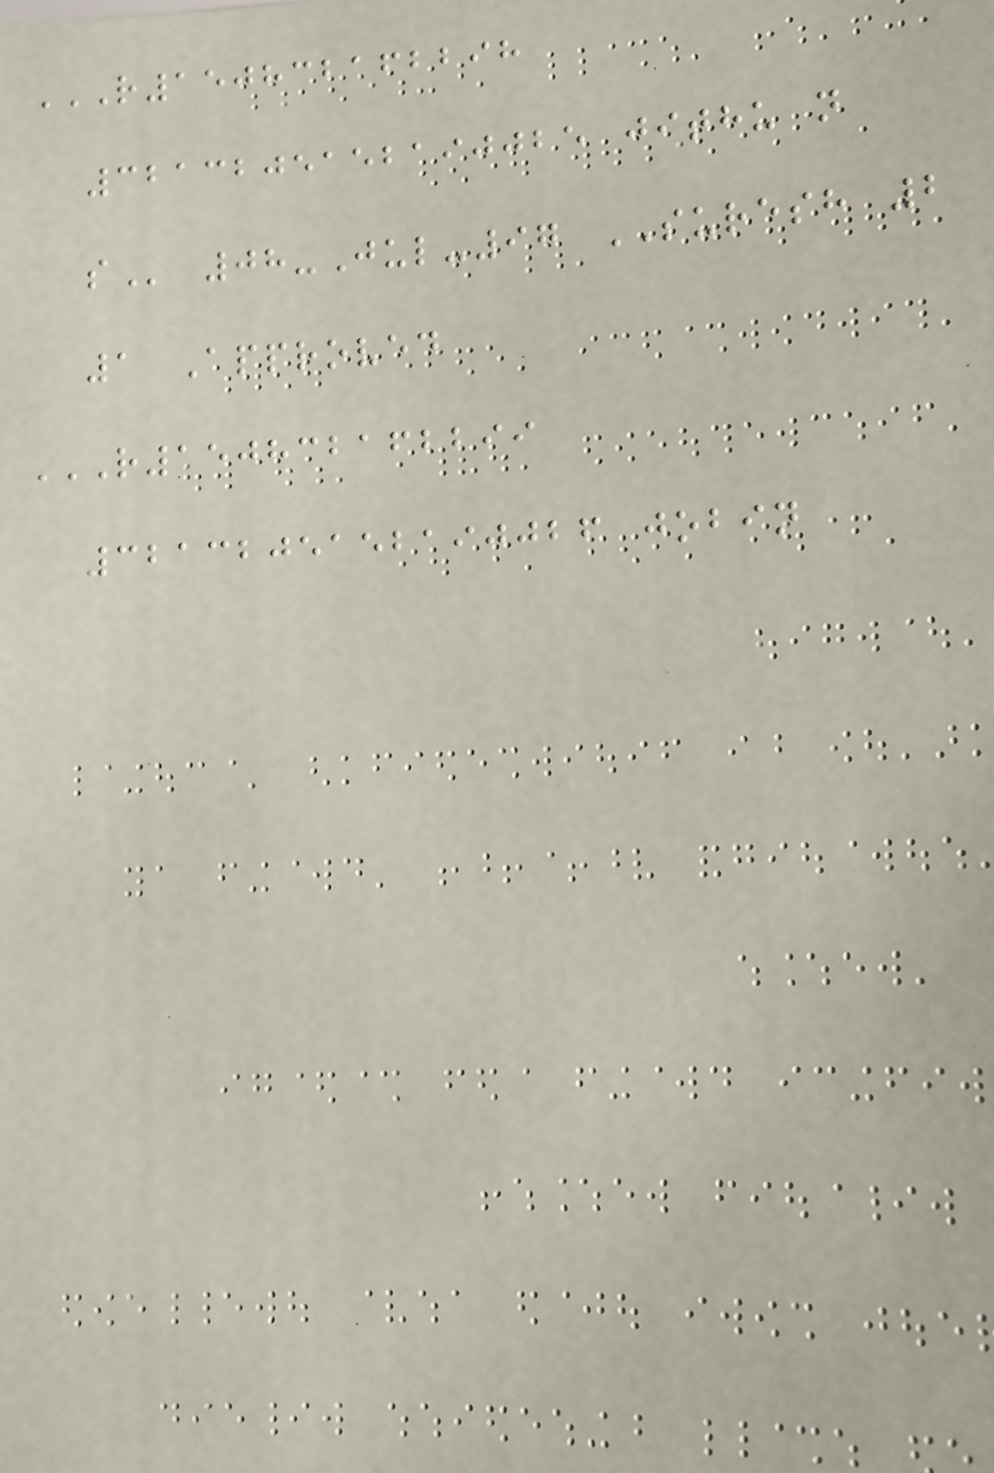R150832162298
3213205152190025 JITHU N
S 08-Jul-97 SURESH 2
1 Approved
R150832162299
3213205152190026 JOBIN
